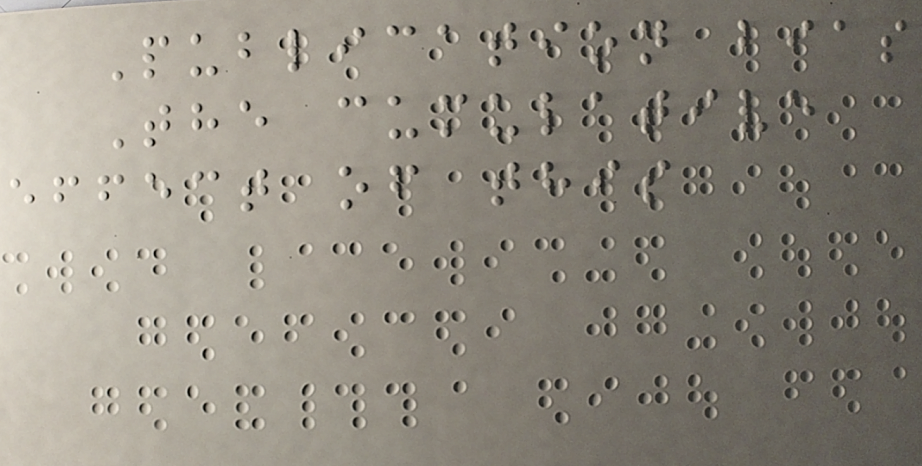Publication bias
The cumulative
effect of this
